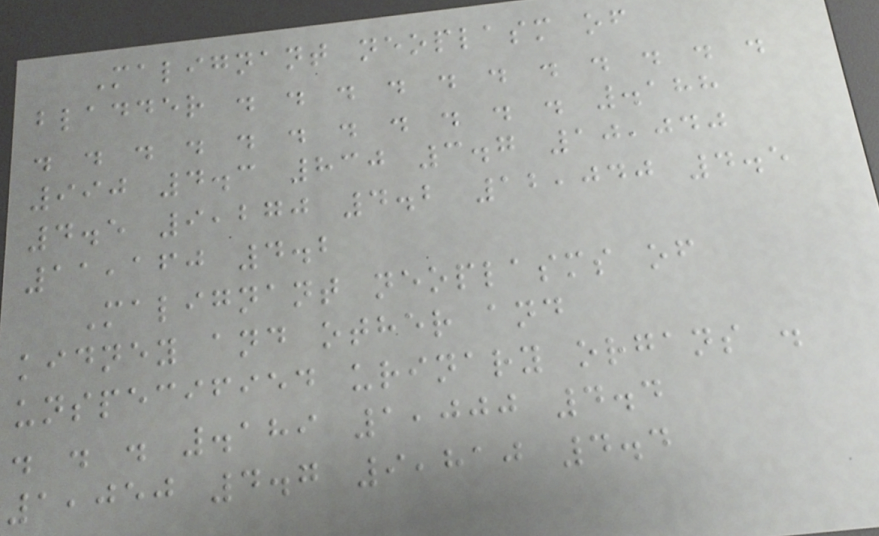Malignant neoplasm of
bladder . . . . . . . . . . .
. . . . . . . . . . . .188
990 4.3 830 3.7 10,040
4.5 9,270 4.2 12,040 4.5
11,160 4.2
Malignant neoplasms of
kidney and other and
unspecified urinary organs .
. . . .189 1,000 4.4
1,050 4.7 9,810 4.4
